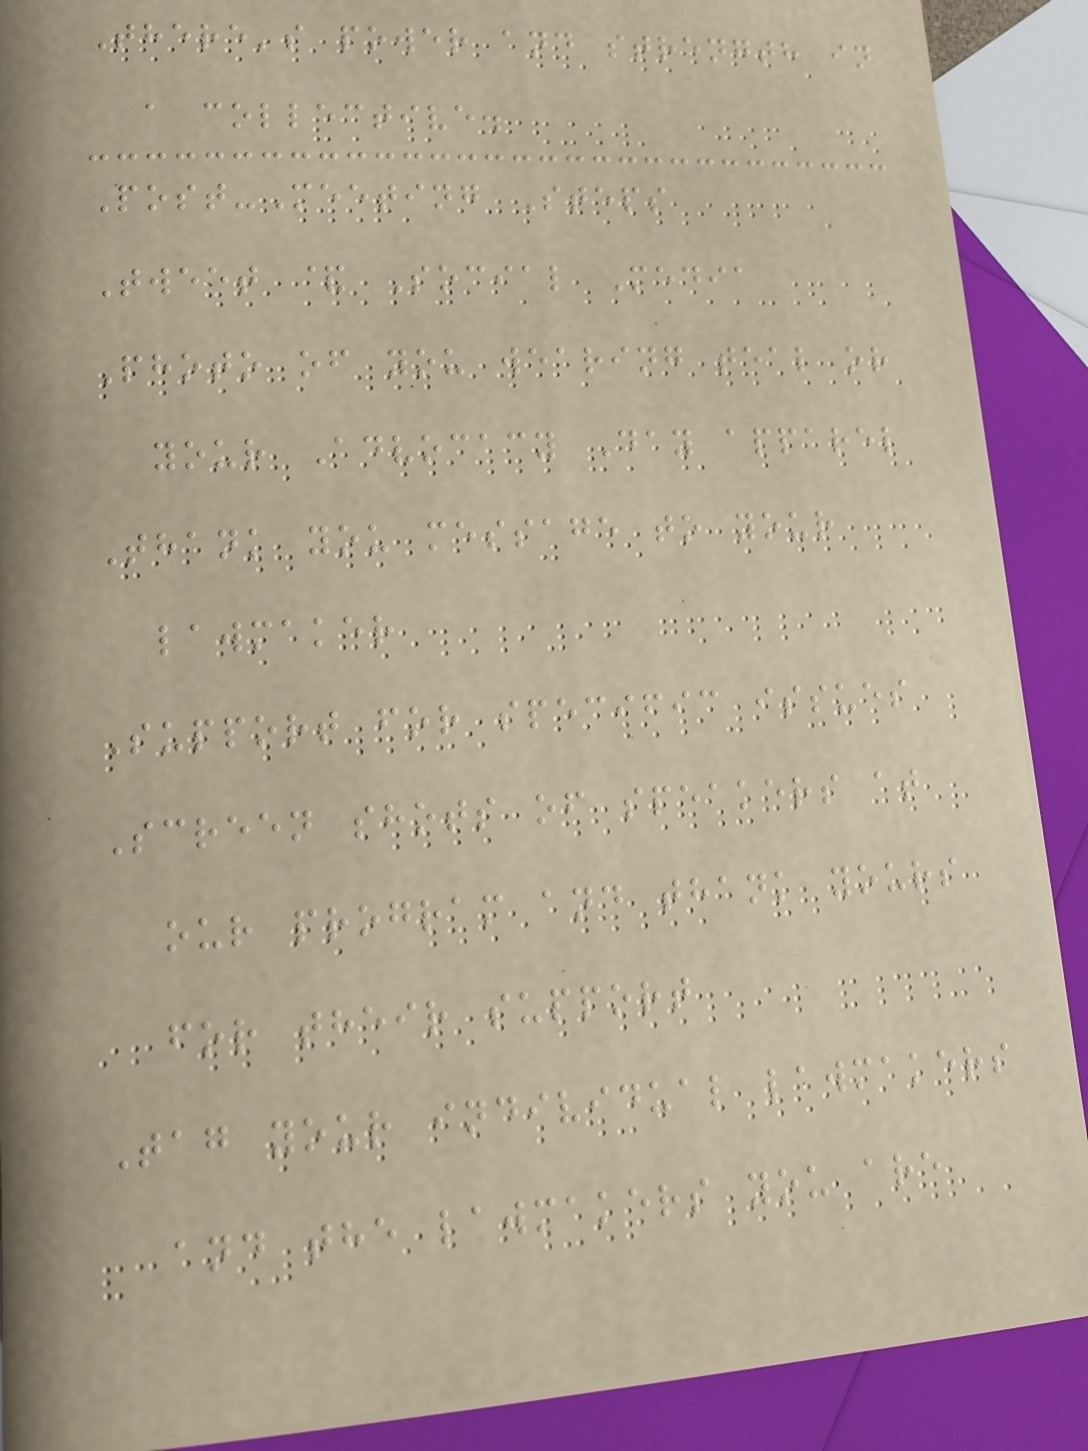There's power and strength in
a collective.
Post-Meeting Steps
Tweet & Social Media
Photo of you wearing teal or
your Advocacy Day apparel
Thank you message to your
lawmaker
Support for specific issues
Screen shots of speakers at
our program and thank yours
for their support
Tag your individual lawmakers
and the lawmakers you are
